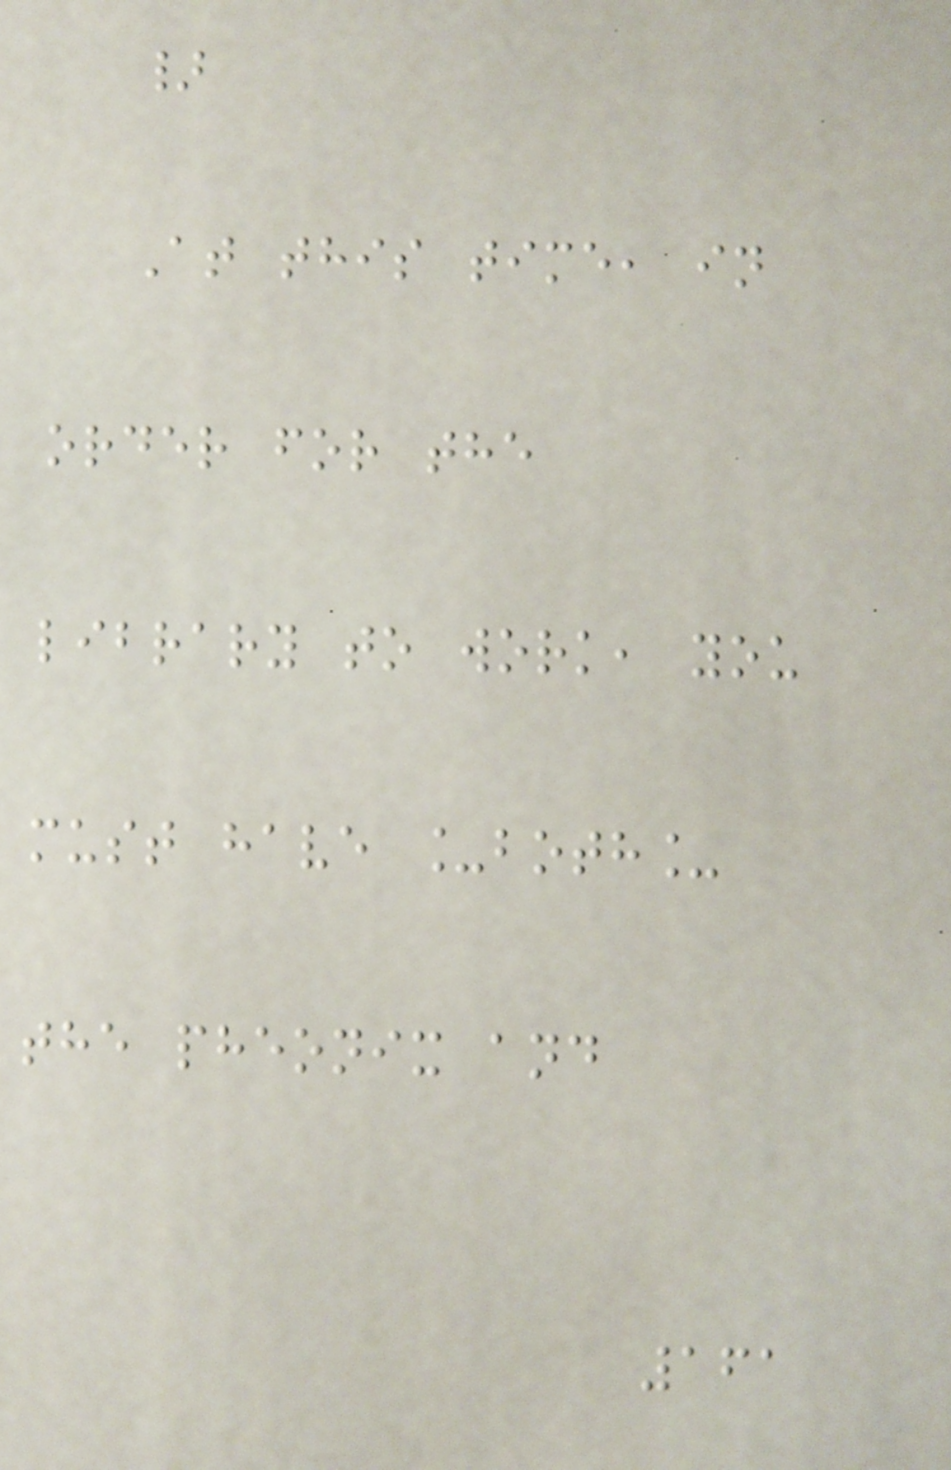}
At this time, in
order for the
library to work, you
must have _both_
the pheonix and
161
